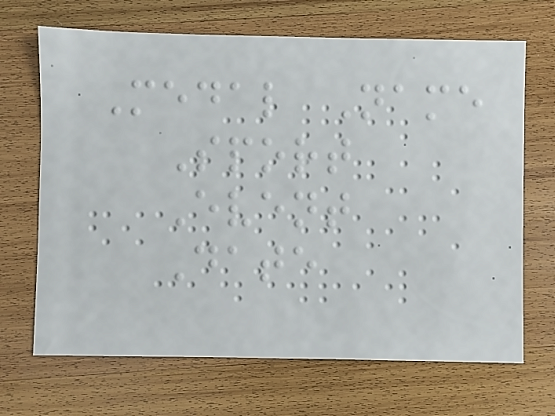Medal Name
Sport
Event
Date
